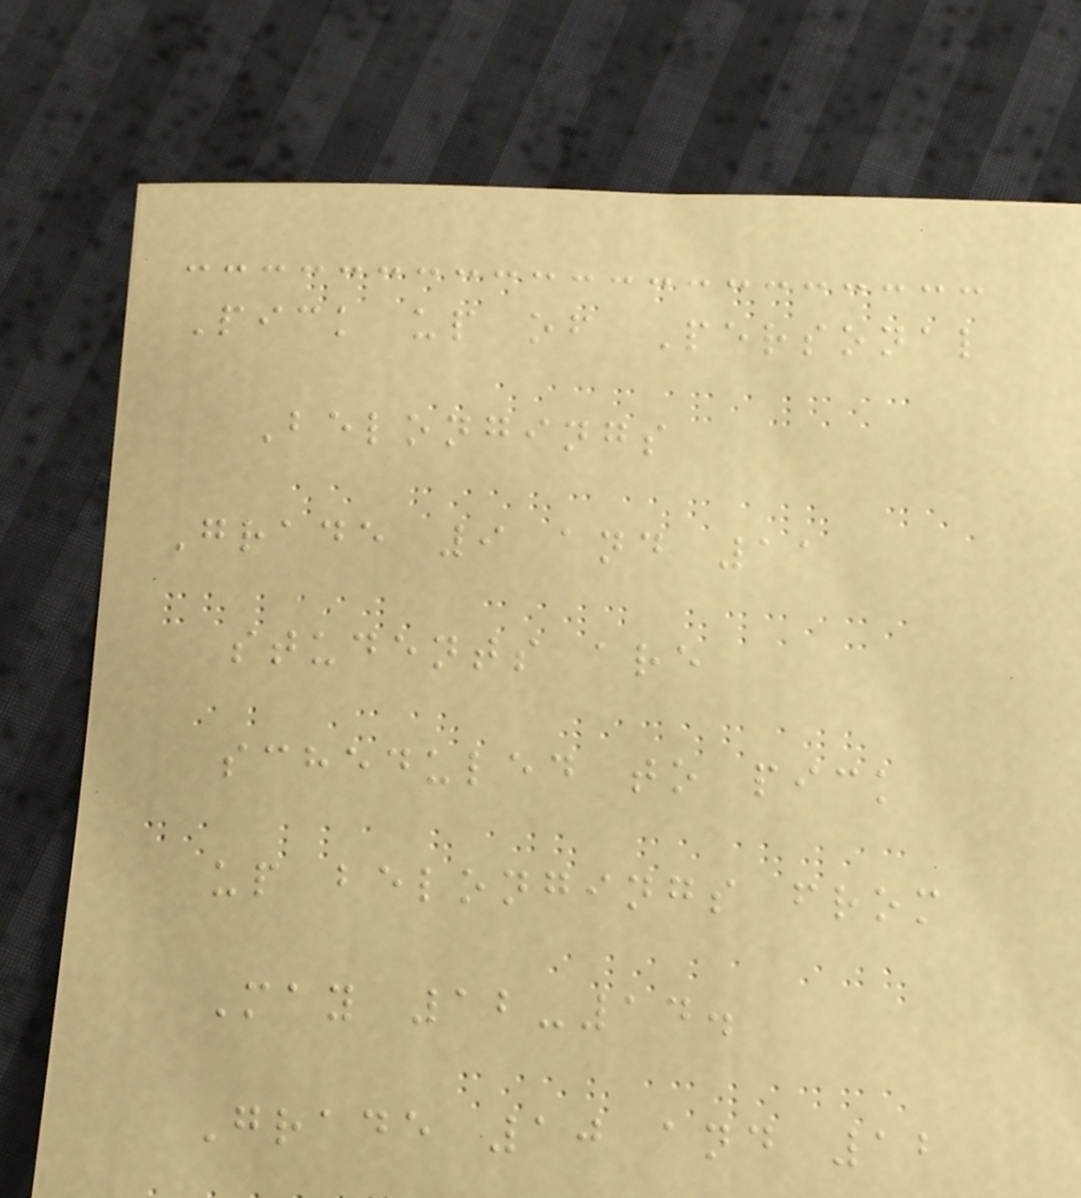Pick up of Personal
Belongings
Grade 9 and 11
students are
scheduled to pick
up belongings from
May 12-14.
Grade 10 and 12
